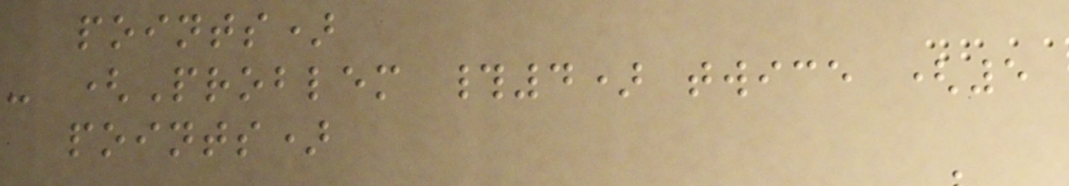points)
- (Problem #4) twice (5
points)
